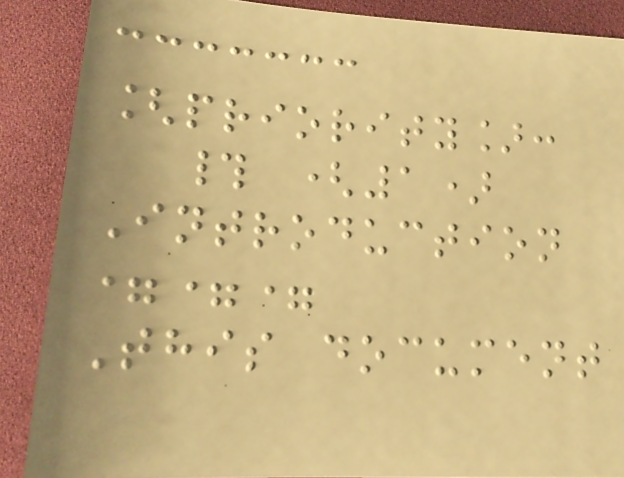[priority]:
# (1)
Introduction
===
This document
